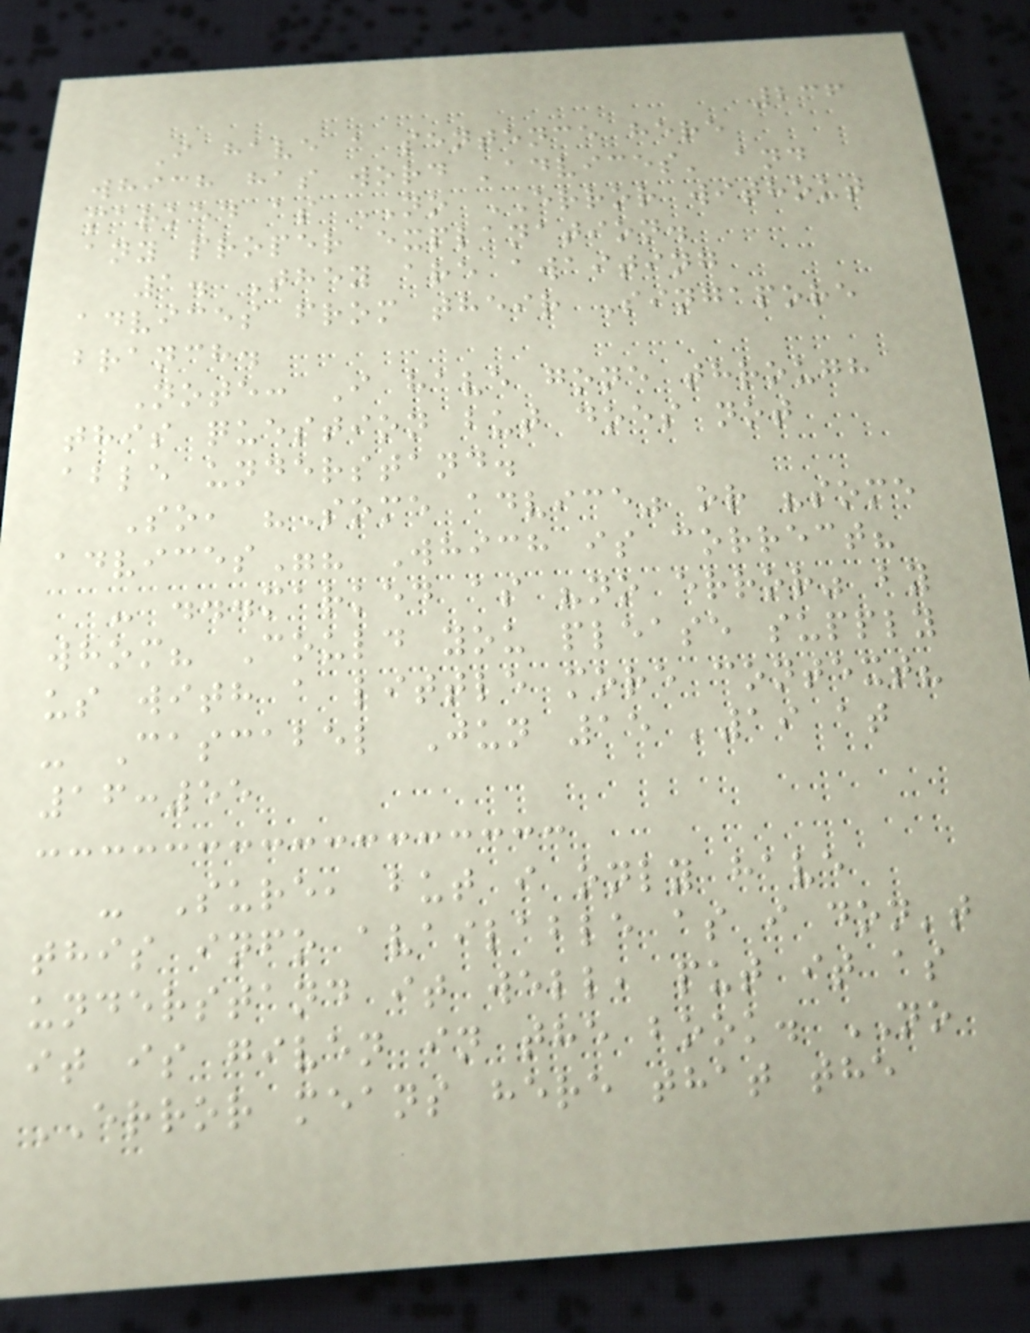236
I have a sentence here
which has word 'advices' and
marked as NO ERROR without
any proper explanation.
1. They are awaiting
advices from their Singapore
branch.
Note: I have gone through
this question but does not
able understand.
So, "Some advice" or "some
advices"? Which is correct?
- ...marked as "no error" by
whom? Could you please supply
us with a little more context?
- Cascabel Jun 15 '19 at
16:55
- Sure, but i only have
this info available as i don't
understand it well, put it as
it is given in the book. NO
ERROR means here that the
